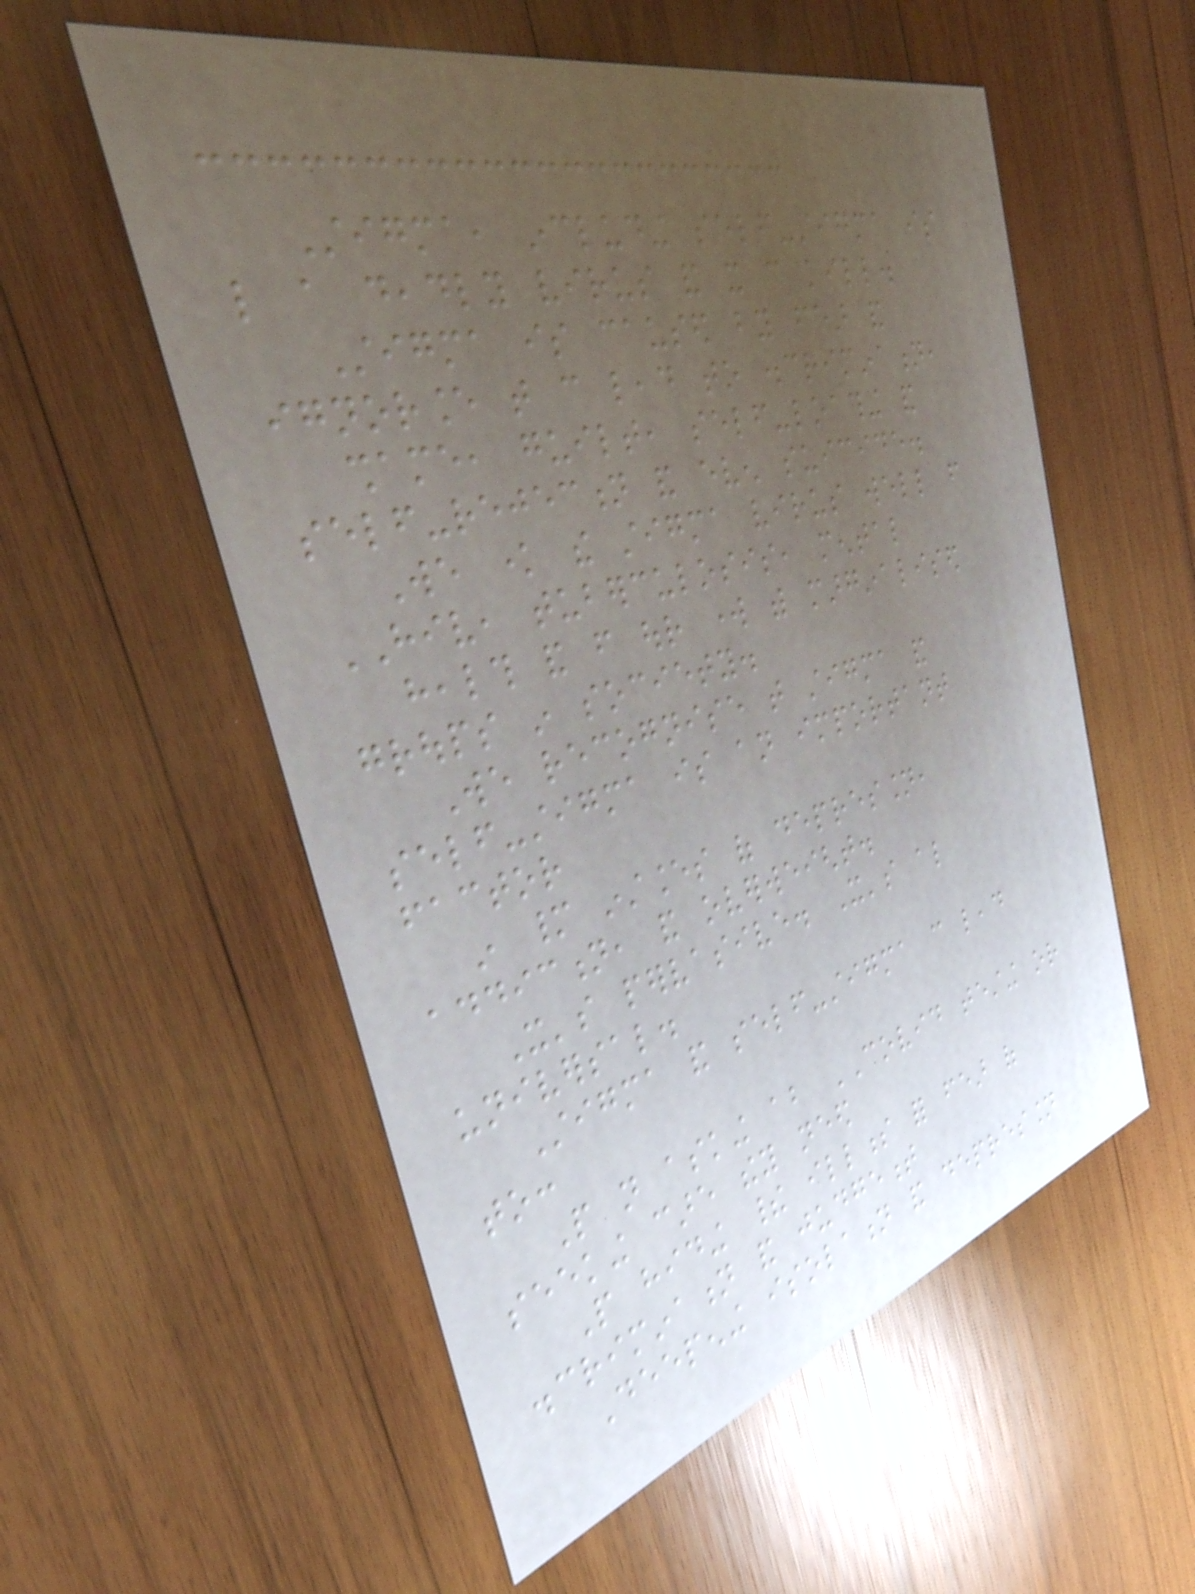Stigma, including self-stigma is
like a deadly virus and it can kill.
Stigma is caused by fear and
ignorance that can lead to discrimination,
shame, guilt, self-loathing and
self-rejection and even suicide.
We know the stigma virus well from
HIV, tuberculosis, mental
health and from our work with marginalised
groups in society.
We recognise that stigma and
self-stigma is an important
factor
in many instances of depression,
addiction, and overweight.
It's pervasive. It's also
universal.
Stigma and self-stigma can lead
to:
People not asking about COVID testing or
seeking care they need
People hiding their illness for fear of
discrimination and judgement
Deepening isolation and depression
